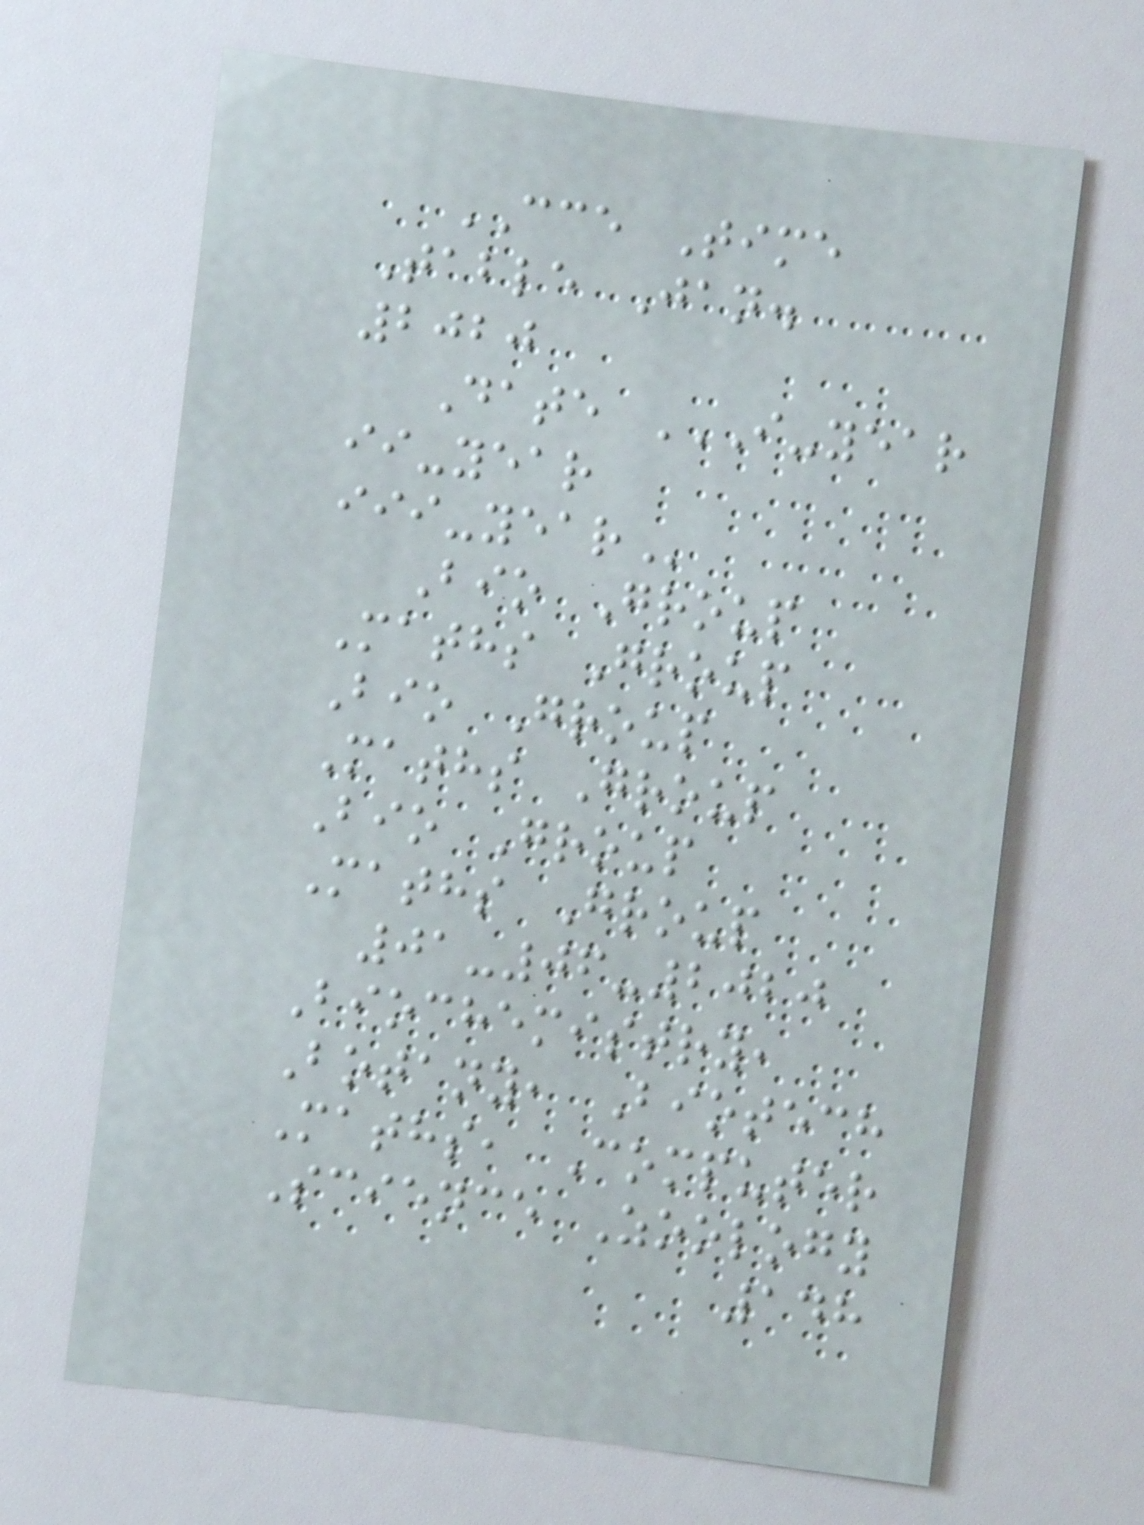CCE Time
Table Jan.
2020
Date I-YEAR
II-YEAR
III-YEAR
Bio Group
Maths Group
Bio Group
Maths Group
Bio Group
Maths Group
01-06-2020
Biochemistry,
Botany, Biotech
Maths, Computer
Science Zoology
148
